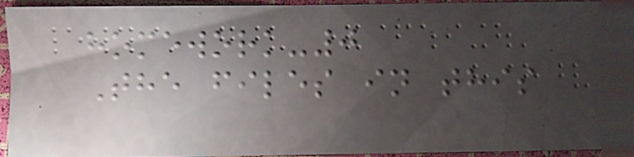homework-0
The files in this
